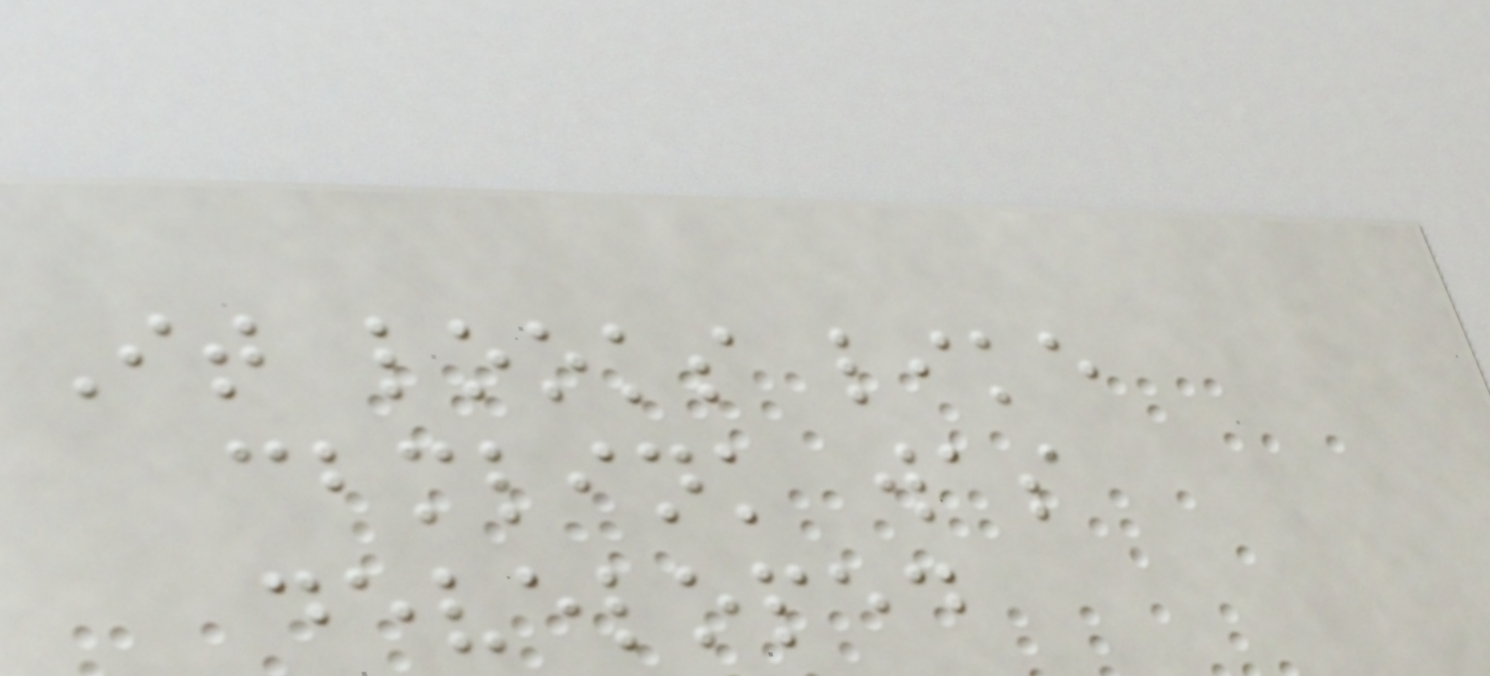It looks like
cbmlink was
developed
